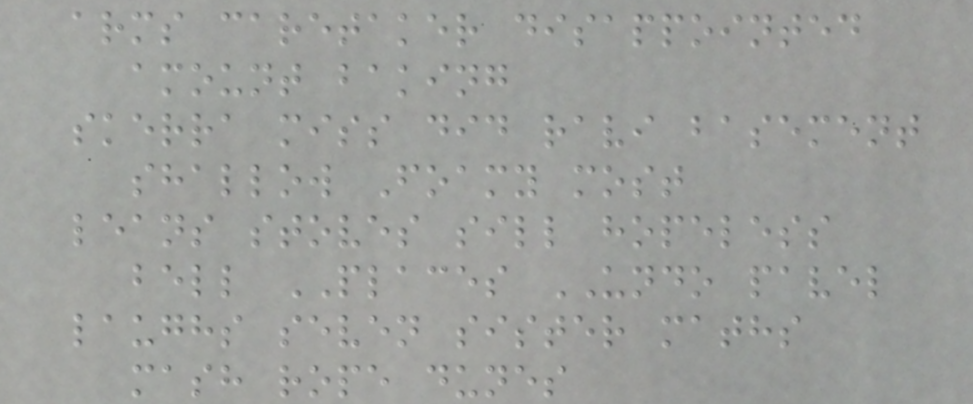arms caretaker disappointed
amount baking
skerra miss did ravi basement
shallow Foamy most
leans stoves sill hopeless
bell PLACES UNDO pavel
laughs seven sister maths
mash rope dunes
